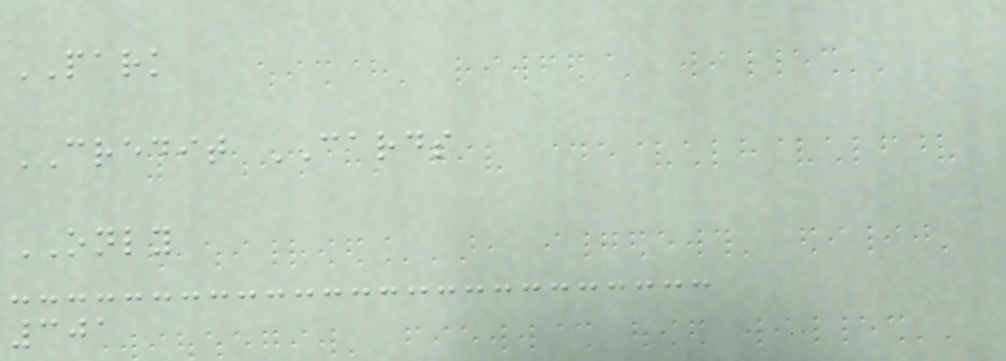PARK
CREDIT CARDS
ONLY
301
